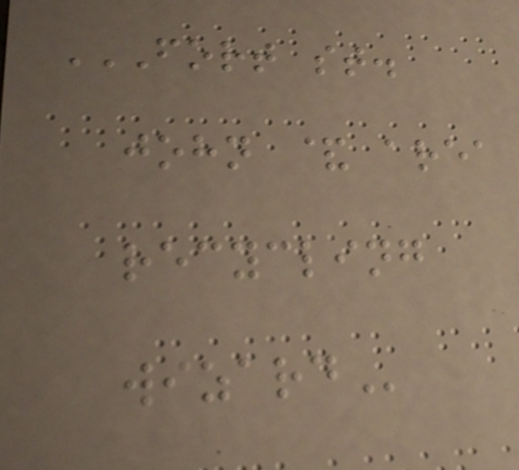FORT ST.
JOHN & AREA
RECYCLING
WIZARD
